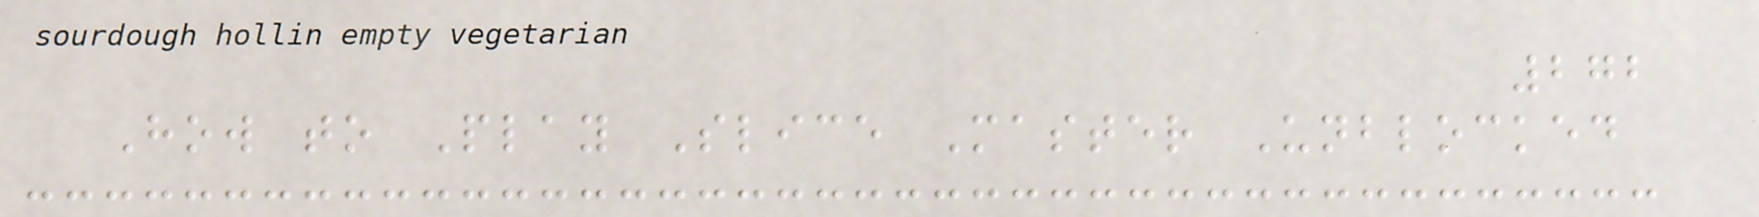272
How to Play Slice Master Unblocked
